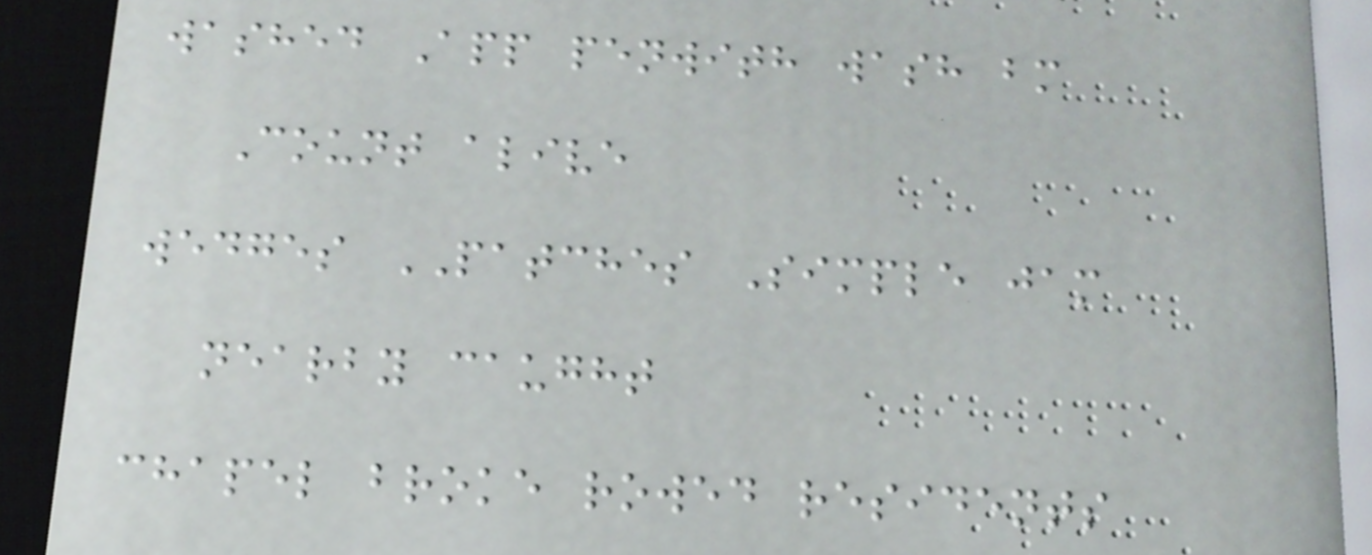washed App penwith wash bm
Count alive
wedges PATCHES Simple jam
nearby caught
chapel broke rowed residents
